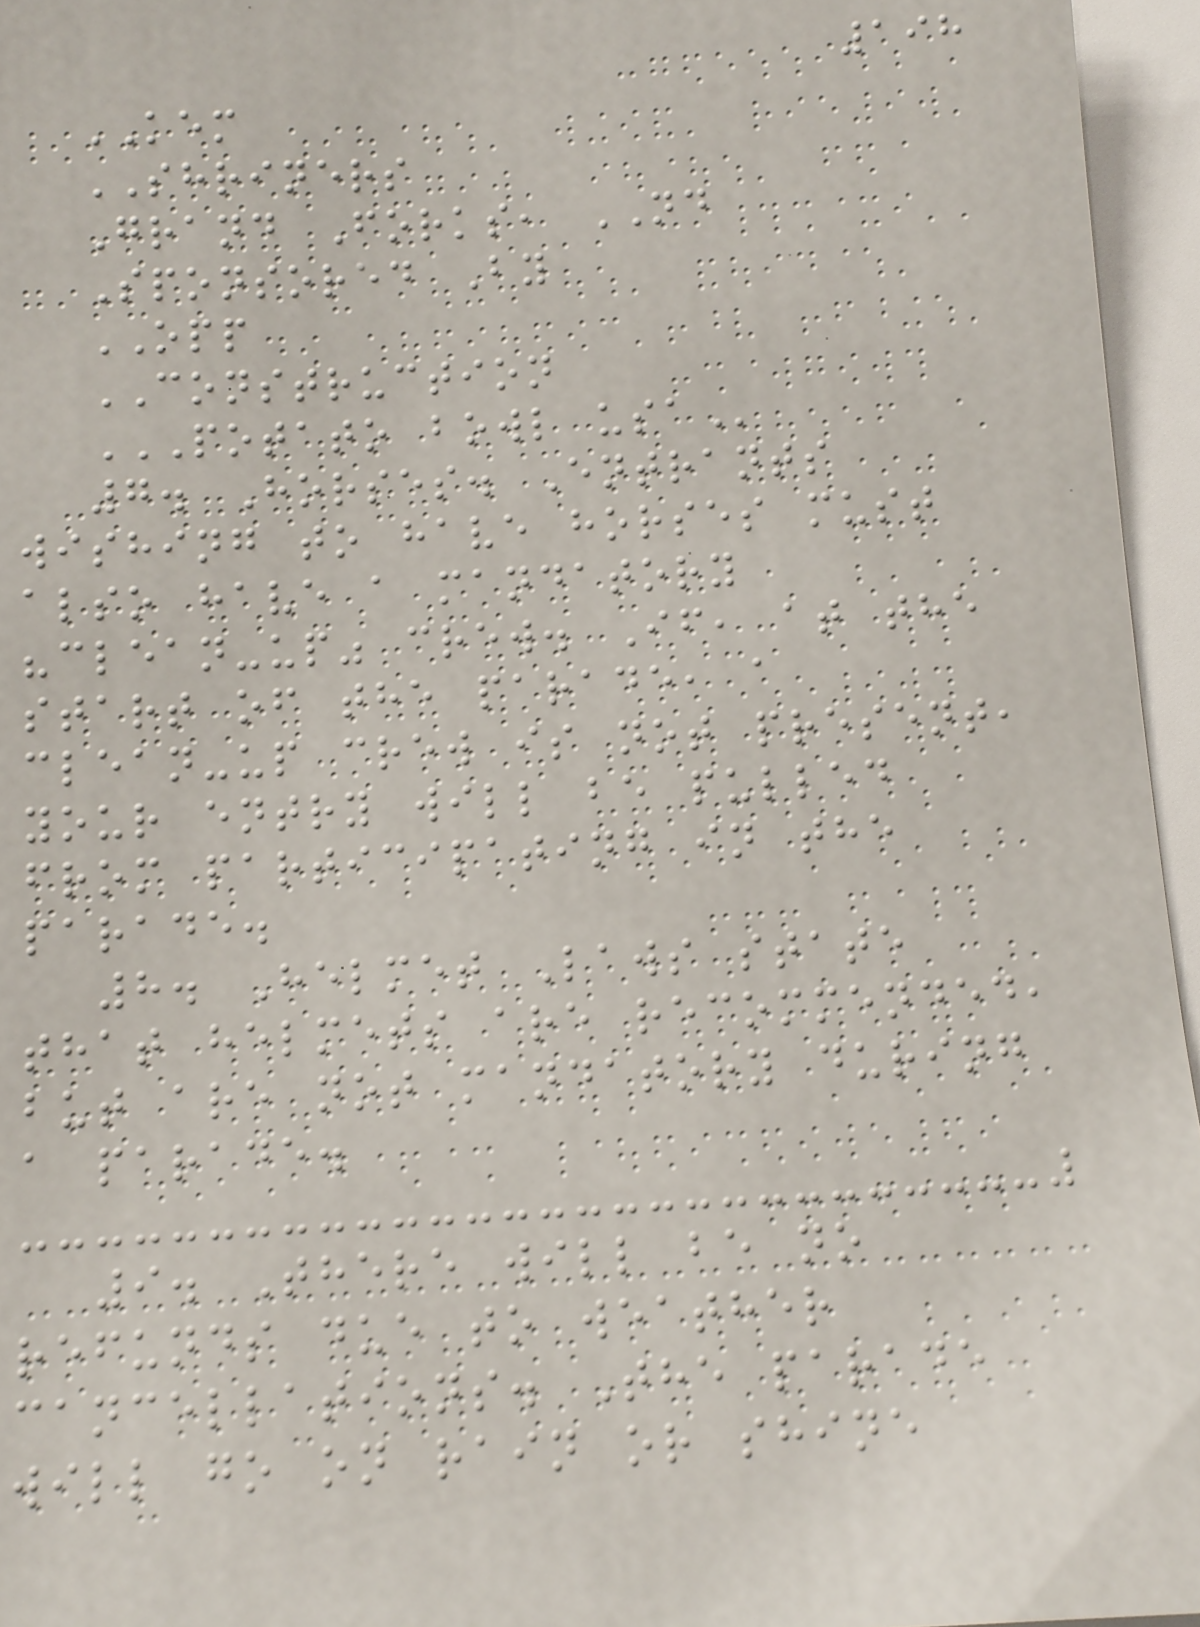198
KEM
SHRINERS
Grand Forks, ND
Sponsored By
OPP
CONSTRUCTION
POTATO BOWL USA
7. Horses. Entrants
wishing to have horses must
also have a mandatory
"clean-up" crew. If, at the
start of the parade, a
clean-up crew is not present,
your entry will be pulled
from participating in the
parade.
8. Helmet Laws state
that helmets are recommended,
but are not mandatory during
a parade.
9. There will be no
refunds due to weather
cancellations. The parade
will go on rain or shine
